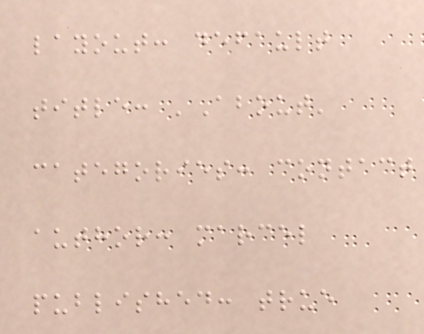layout: default
title: 'About'
categories: contact
author: marcel
published: true
